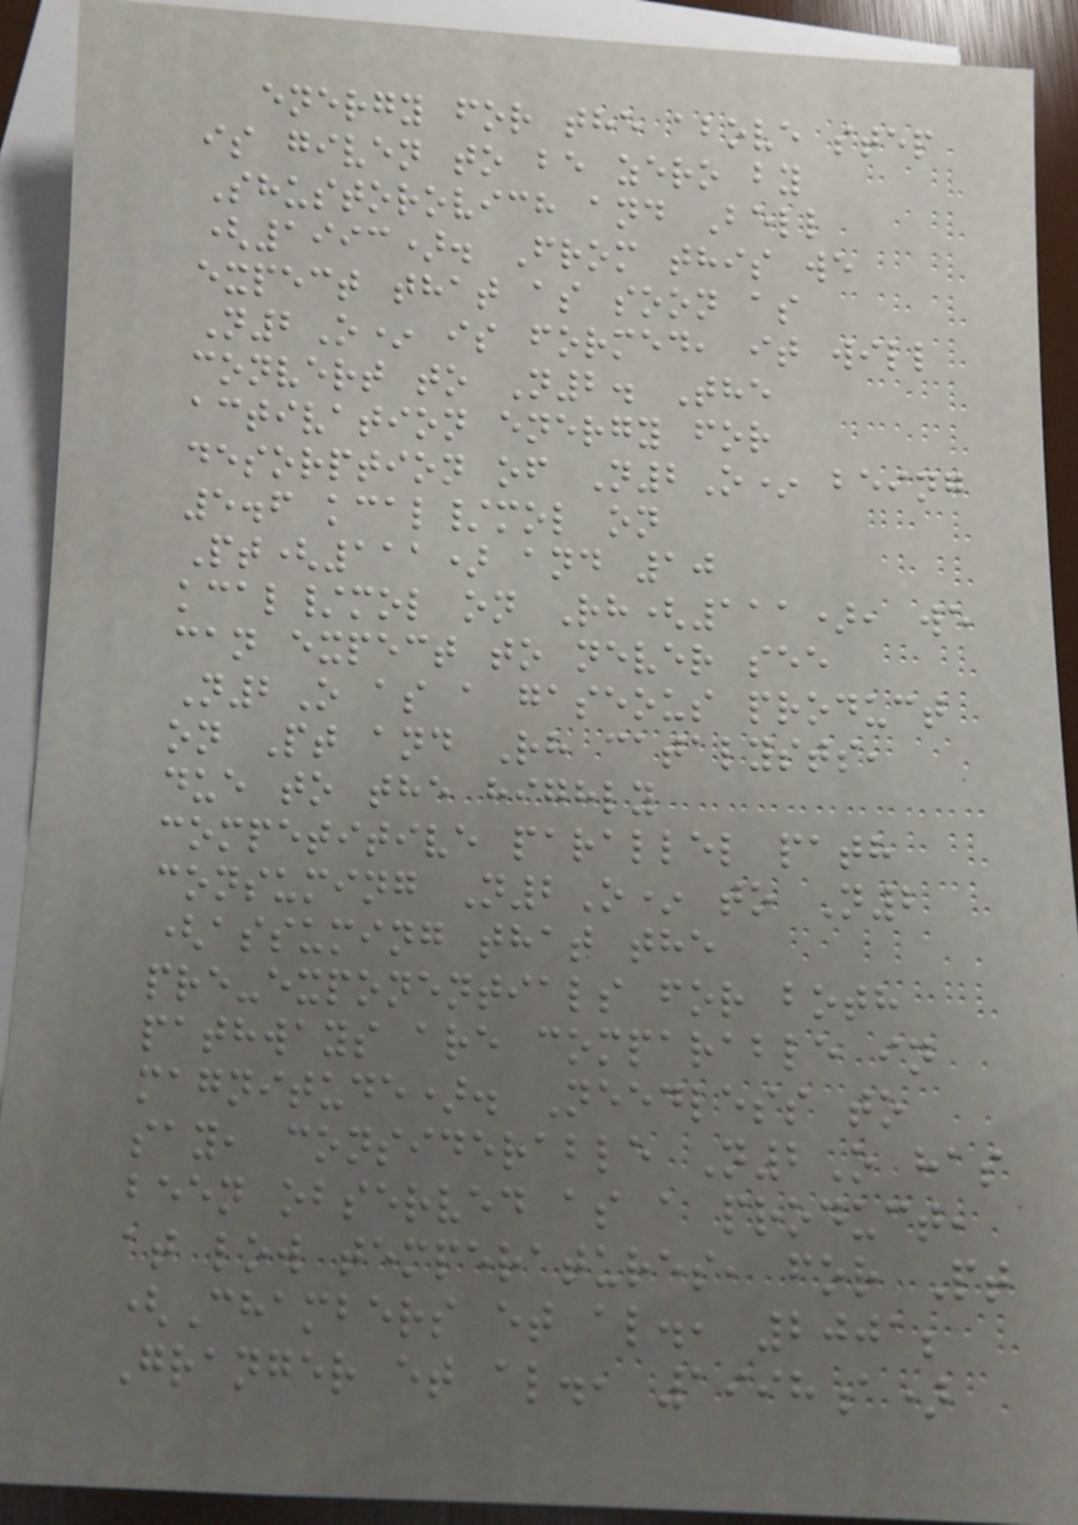energy for the above step
is given to be zero by
Shustorovich and Bell
(1993). From this we
expect that as soon as
N2O* is formed, it will
convert to N2. The
activation energy for
desorption of N2O* being
5.6 kcal/mol on
Pt(111) and 10
kcal/mol on Rh(111), we
can expect to never see
N2O as a gaseous product
on Pt and Rh catalysts,
due to the highly
competitive parallel path
consuming N2O* to N2
(assuming that the
pre-exponentials for both
pathways are comparable in
magnitude). Needless to
say, considerable N2O has
been observed as a product,
at low temperatures, for Pt
(Chambers et al., 2001;
Granger et al., 1998a)
